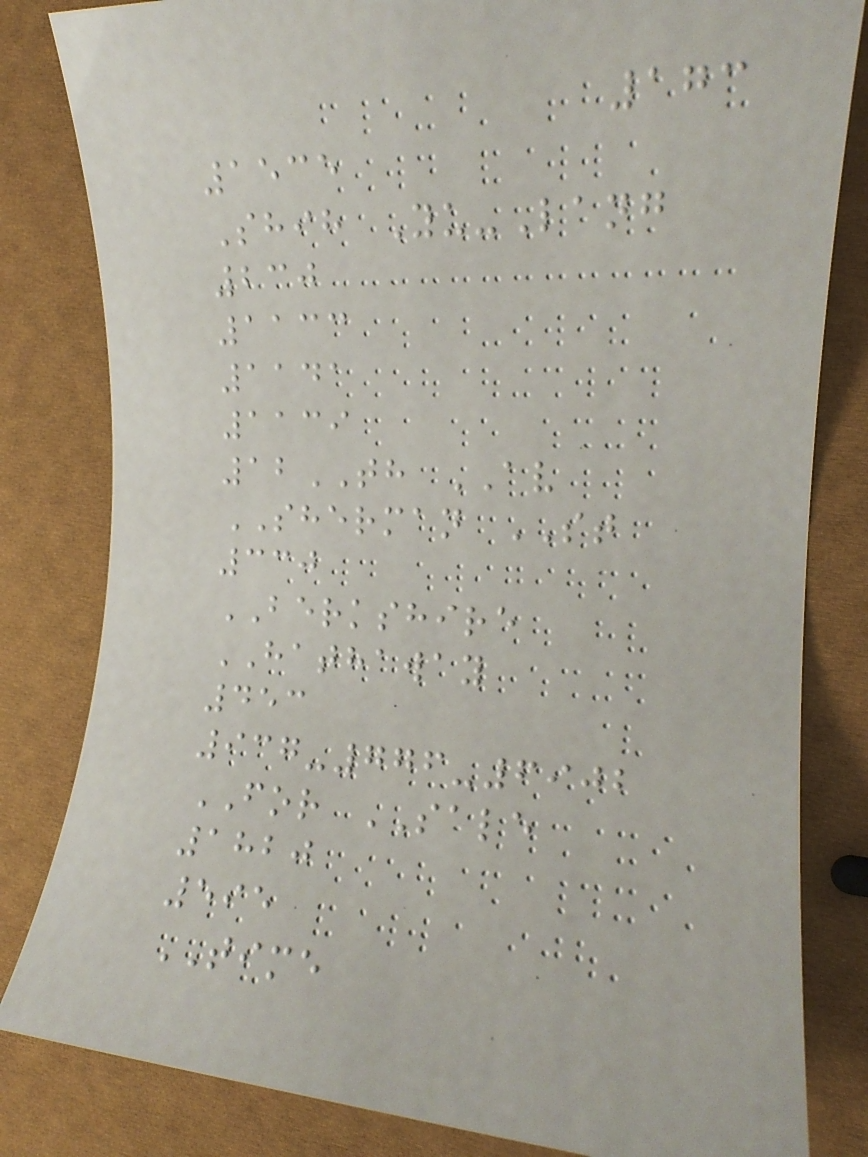173
1535
Shih Yu-Lang
230
1133
1141
1139
12TH AV
SHERMAN ST
330
BERKSHIRE
HATHAWAY
453
937-776-6902
FOR SALE
1820
595
TIME
